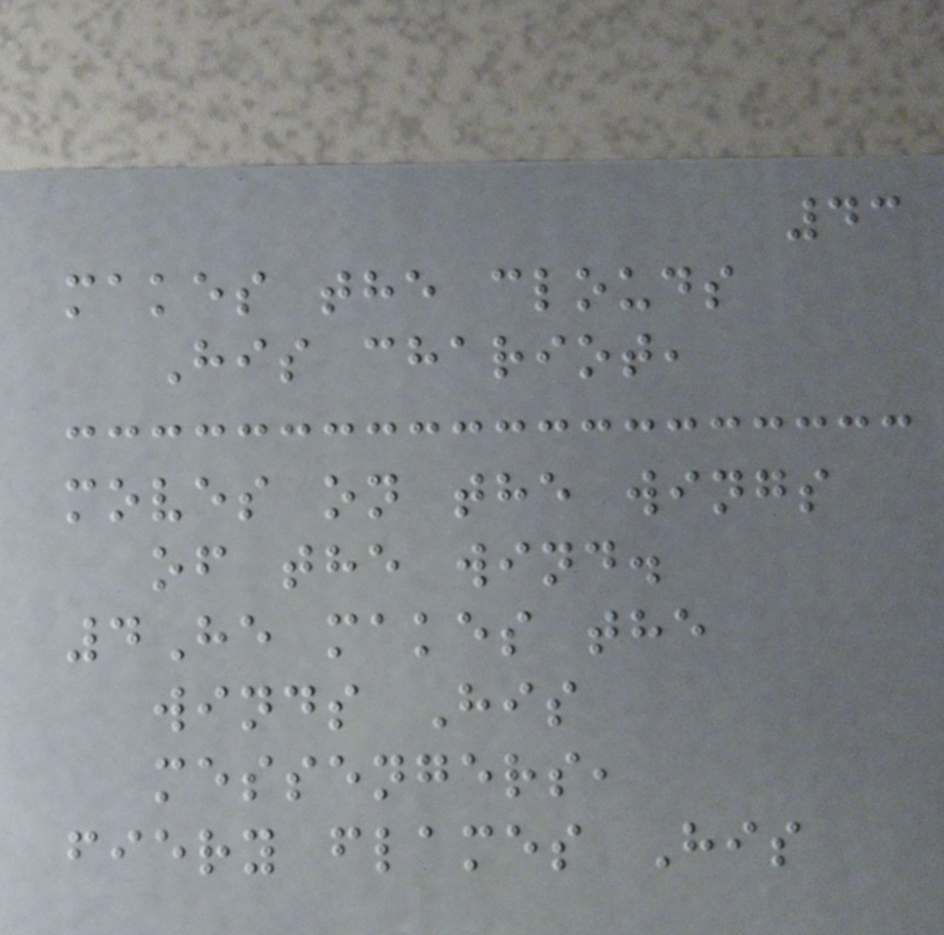43
makes the clouds
His chariot,
moves on the wings
of the wind.
4He makes the
winds His
messengers,
fiery flames His
